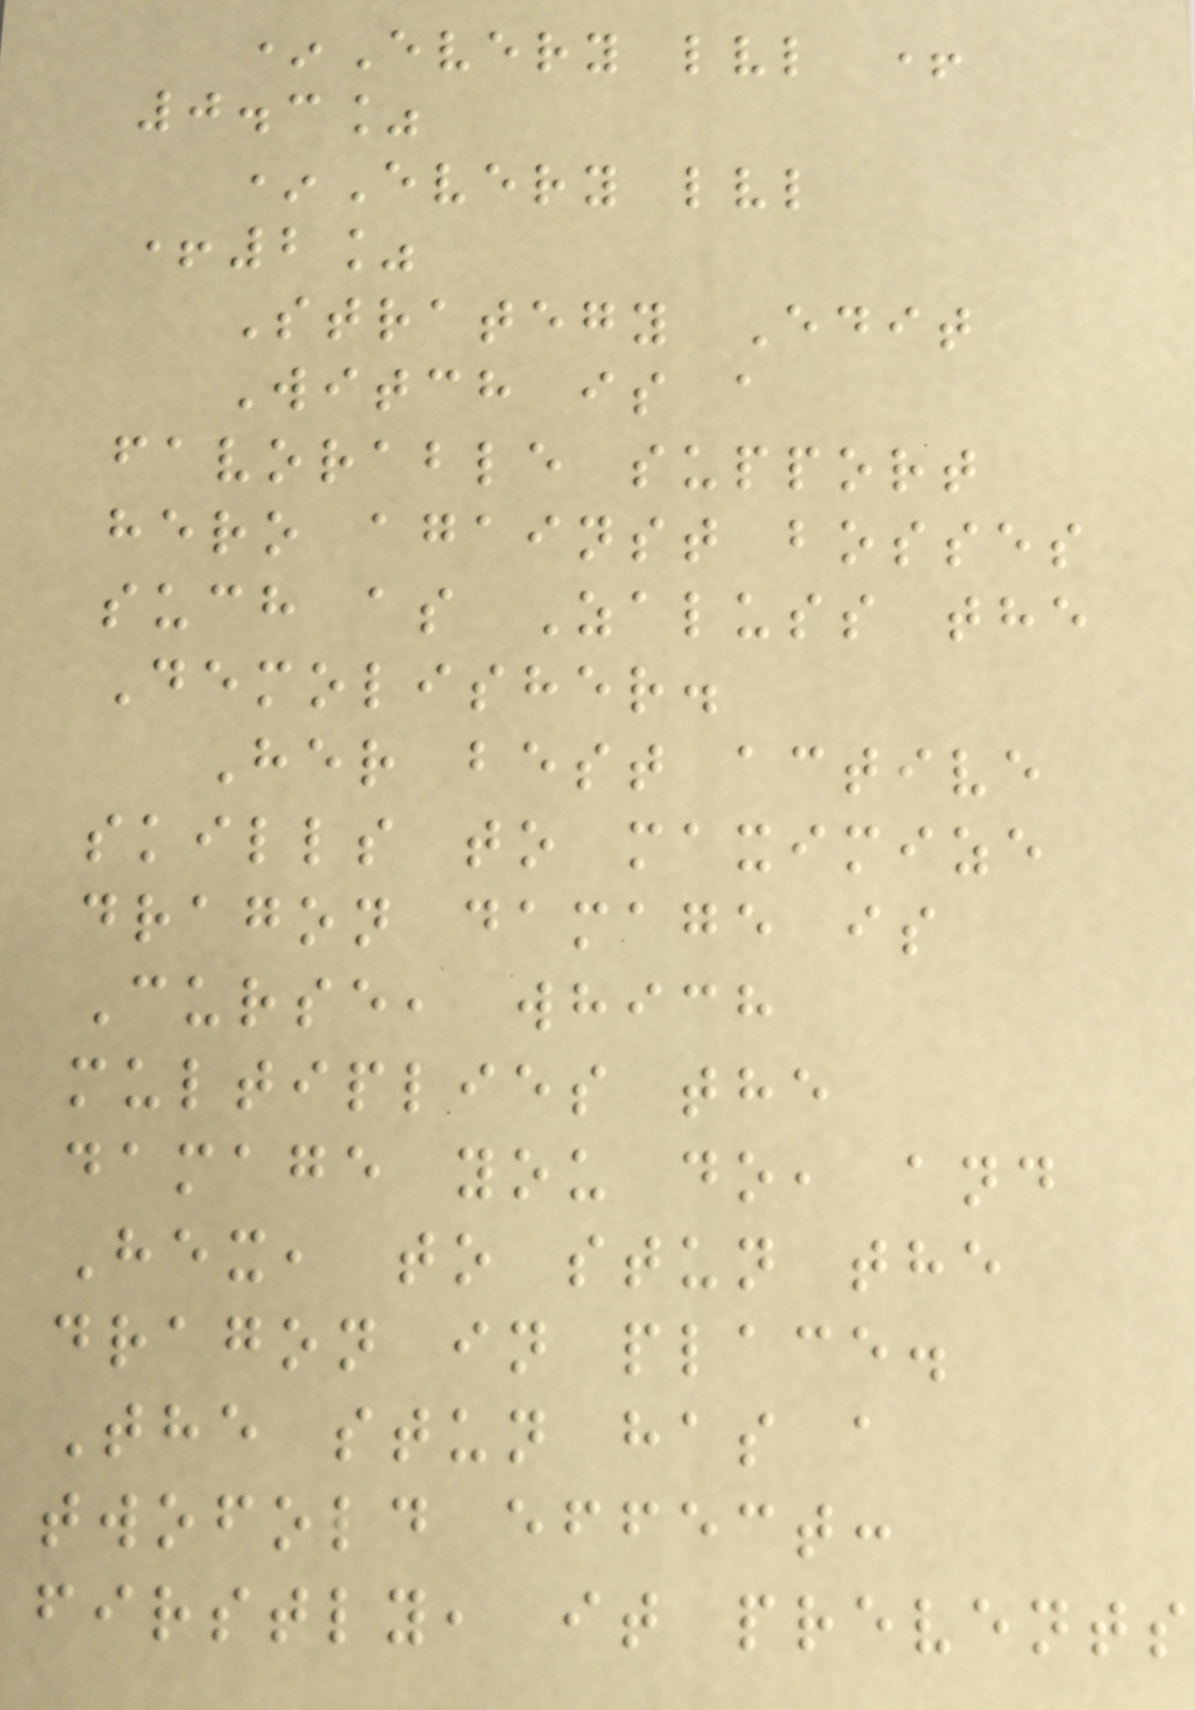*Every lvl +
0.3%
*Every lvl
+2%
Strategy Edit
Witch is a
favorable support
hero against bosses
such as Zaluss the
Demolisher.
Her best active
skills to maximize
dragon damage is
Curse, which
multiplies the
damage you do, and
Hex, to stun the
dragon in place.
The stun has a
twofold effect:
firstly, it prevents
